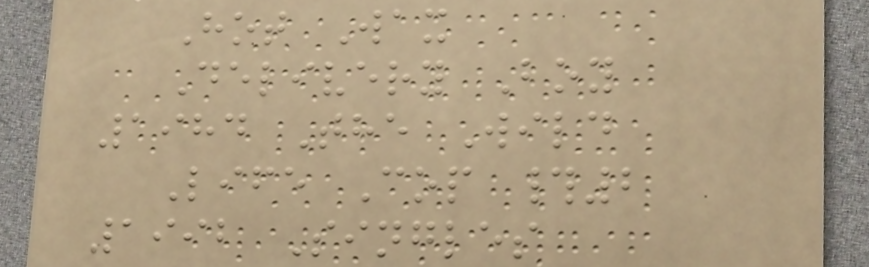Hot Wax
Delivery Boy
1984 The Wild
Life Cop #2
1992 Singles
